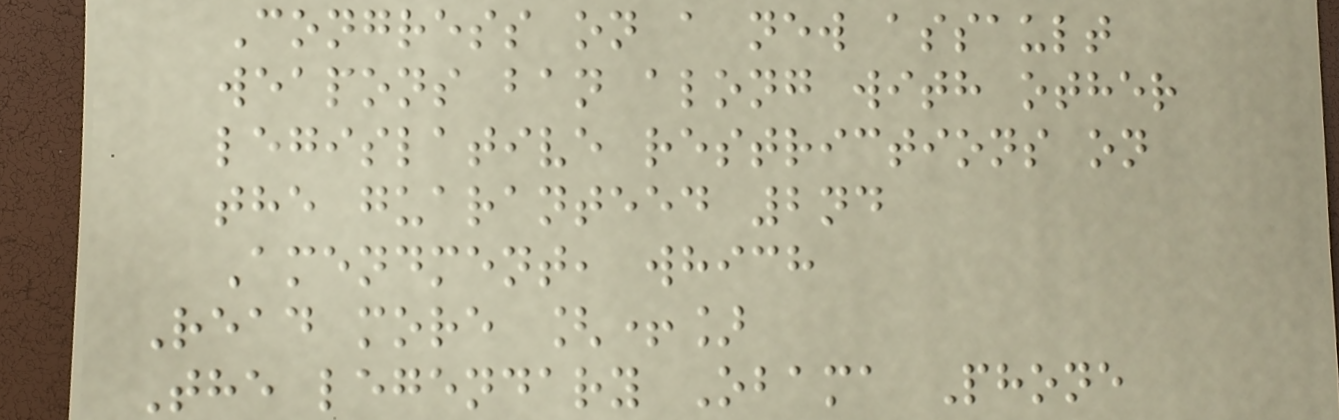Congress on a new assault
weapons ban along with other
legislative restrictions on
the guaranteed 2nd
Amendment, which
Read more [+]
The legendary Obama Phone
